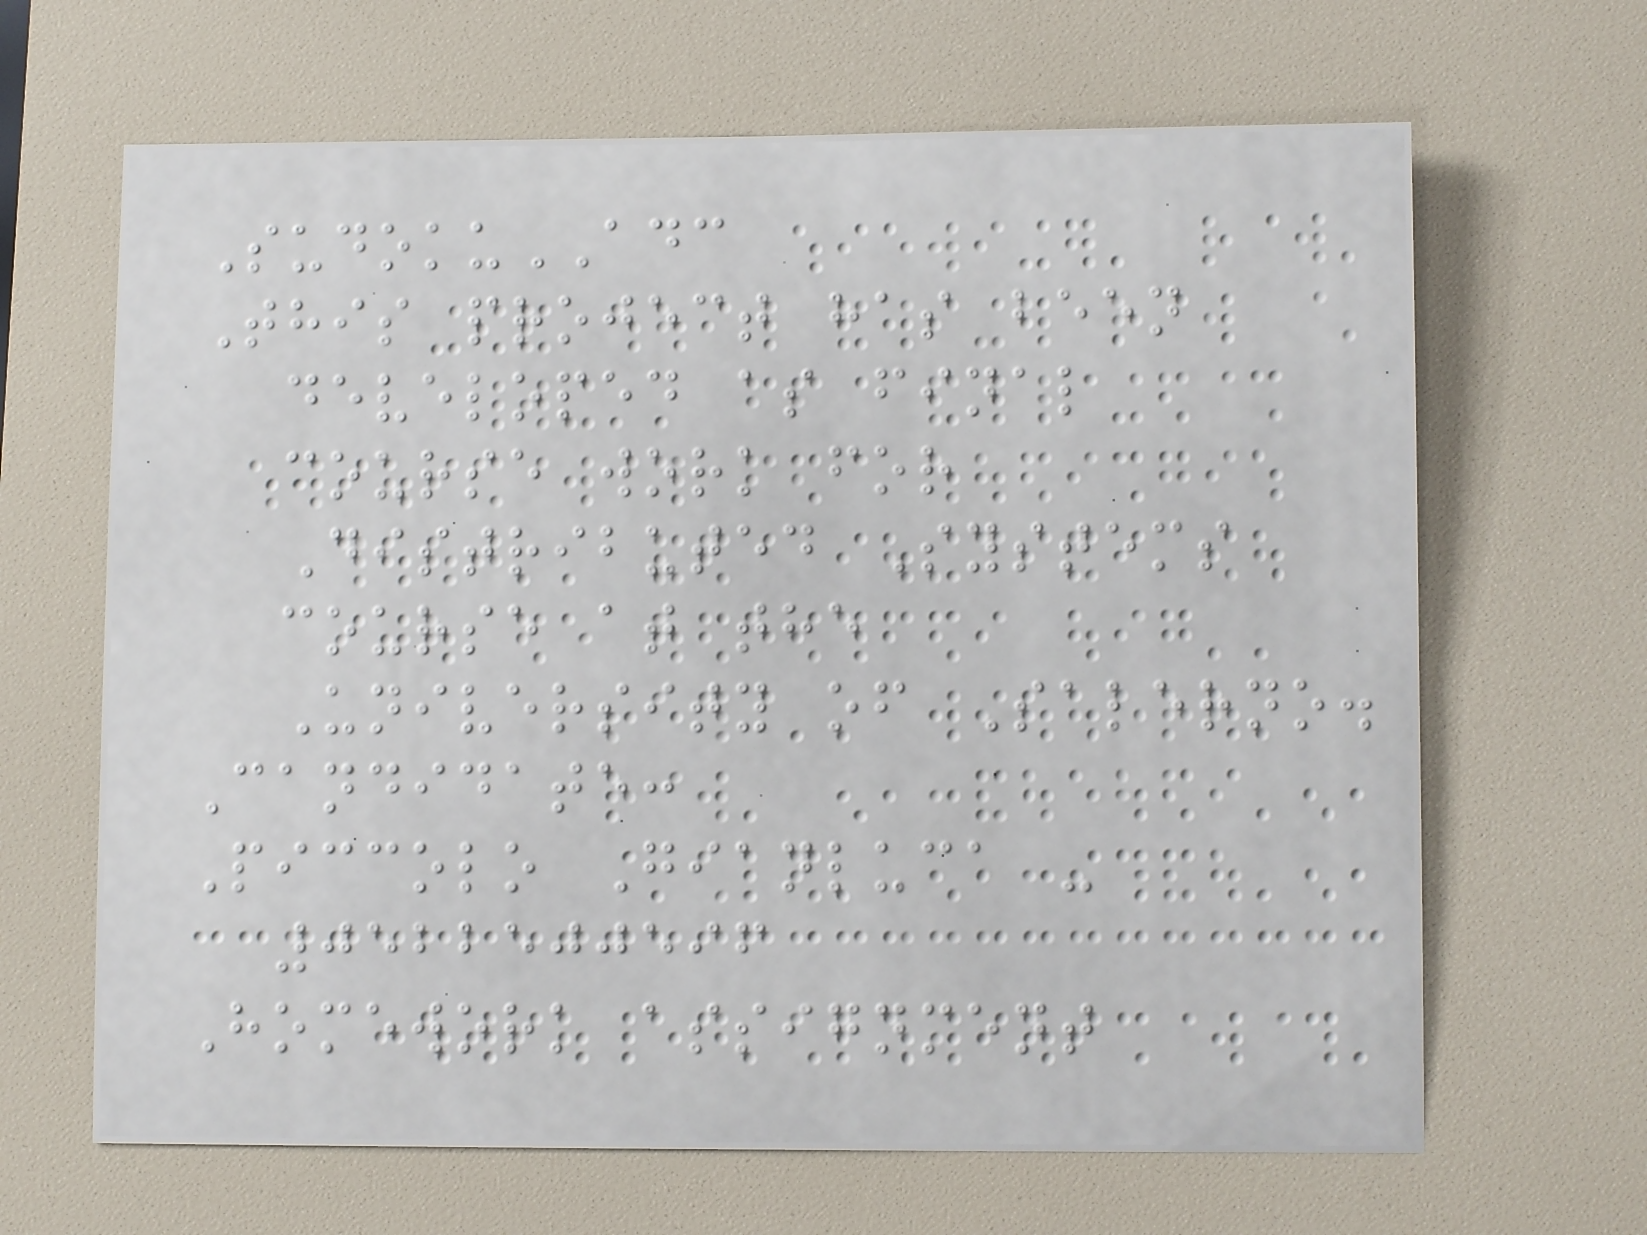SudokuADC
This project has been
developed as final
course work for
Distributed Systems
course at the
University of Salerno.
Candidate:
Piccolo Gianluca -
0522500596
Homework assignment
